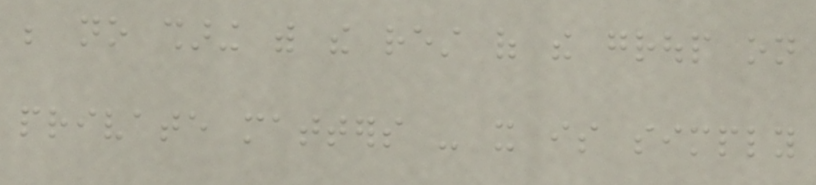be no sharing with the rest of the group on
private matters - it is simply
